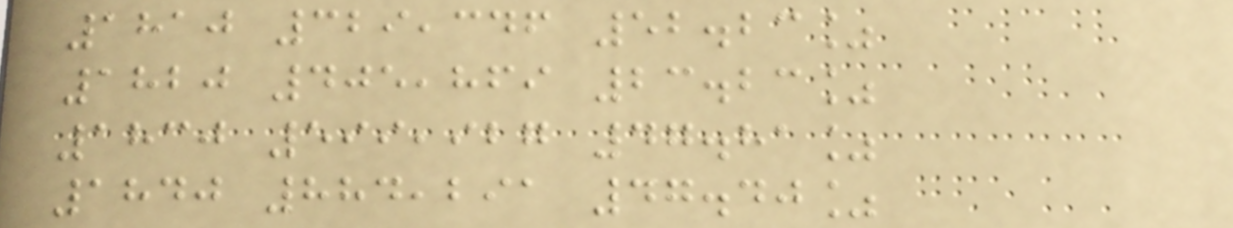1810 329,346 52.23%
1820 405,869 23.23%
1830 599,927 47.81%
1840 884,291 47.40%
